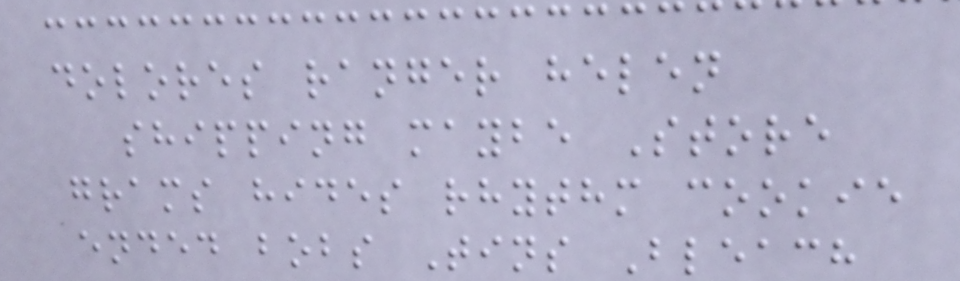dolores ranger helen
shipping maybe Store
grams hides rhythm cookie
ended bobs Tins Bleach
